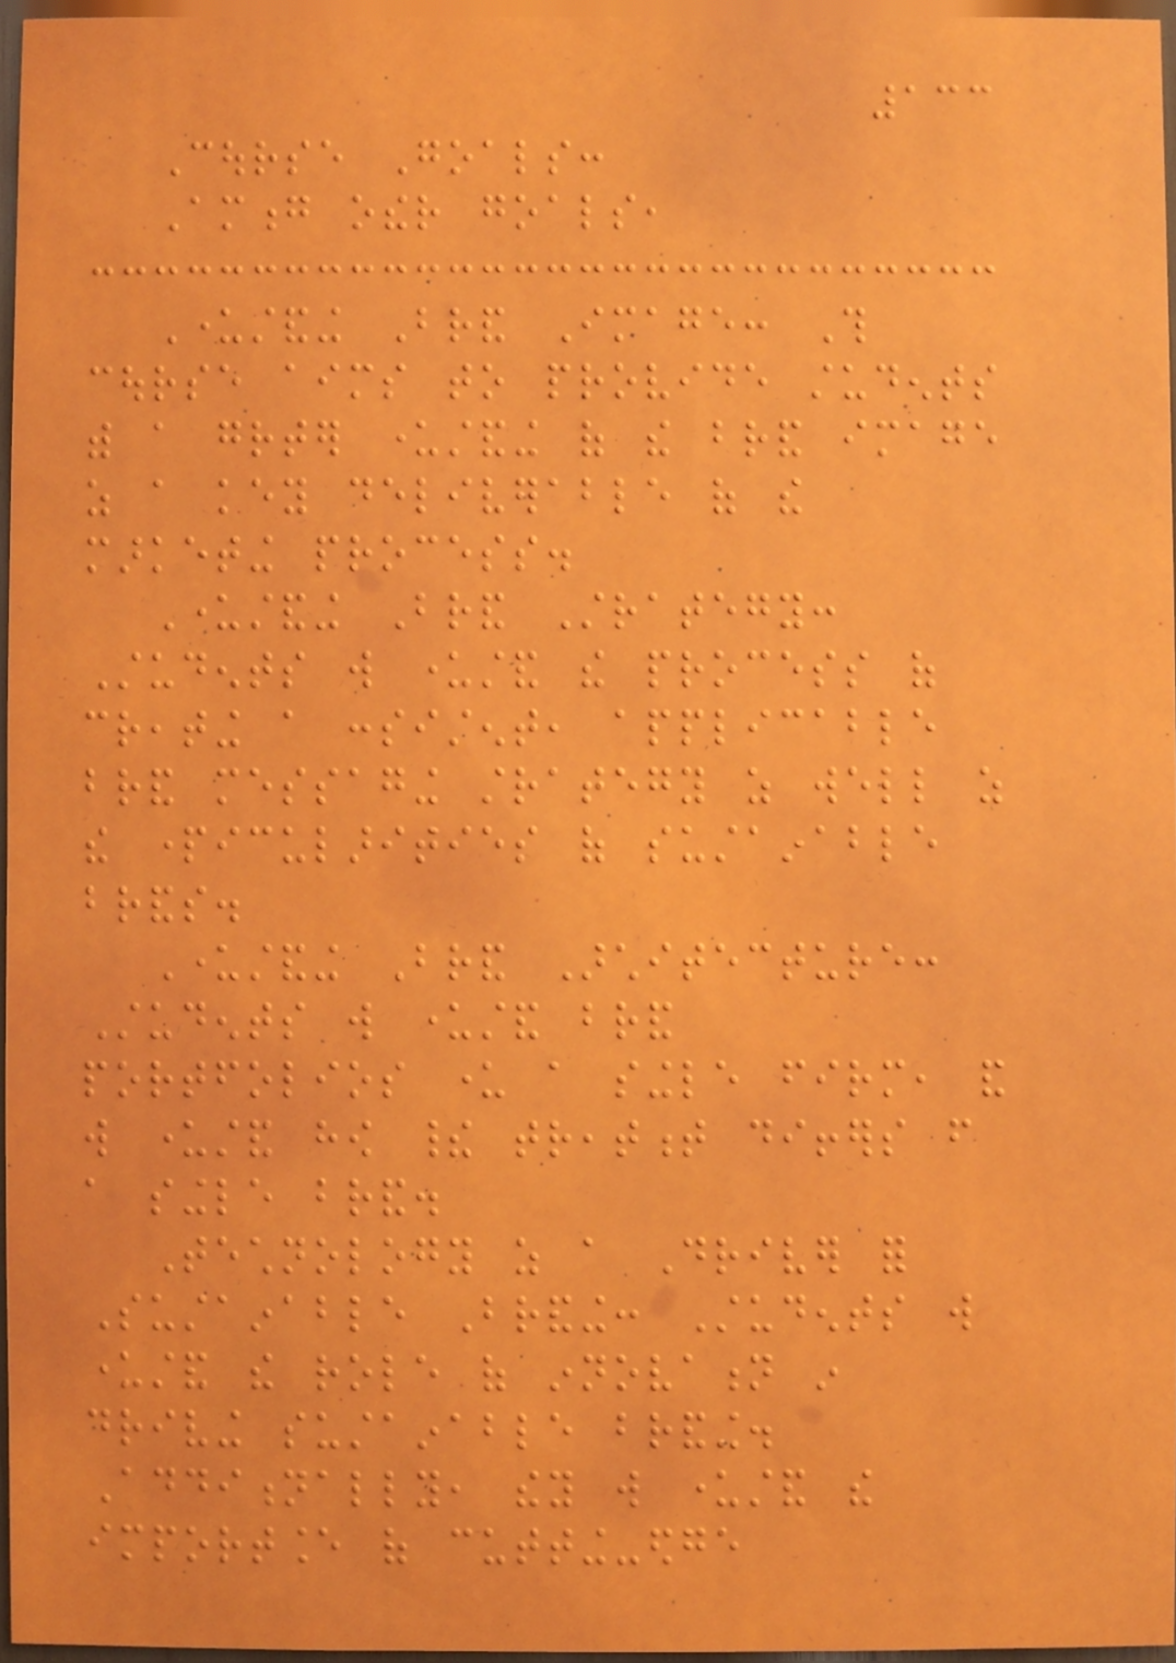133
Course Goals:
Among other goals,
Understanding Brand Image: This
course aims to provide students
with a greater understanding of the brand image
as a key deliverable of the
marketing process.
Understanding Brand Strategy:
Students will understand the process of
creating a consistent, applicable
brand messaging strategy as well as
the particularities of sustainable
brands.
Understanding Brand Architecture:
Students will understand brand
portfolios under a single firm, and
will understand how their treatment differs from
a single brand.
Technology as a Driver for
Sustainable Branding: Students will
understand the role of innovation in
driving sustainable branding.
Additionally, they will understand the
importance of cutting-edge
